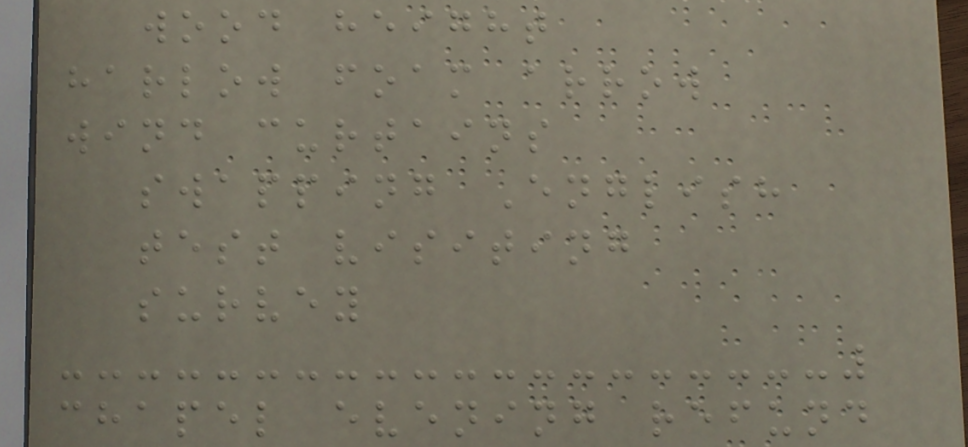wood height
harlow foam arrow
wind curtains
swapping English
test visiting
survey
chapel evening refund
